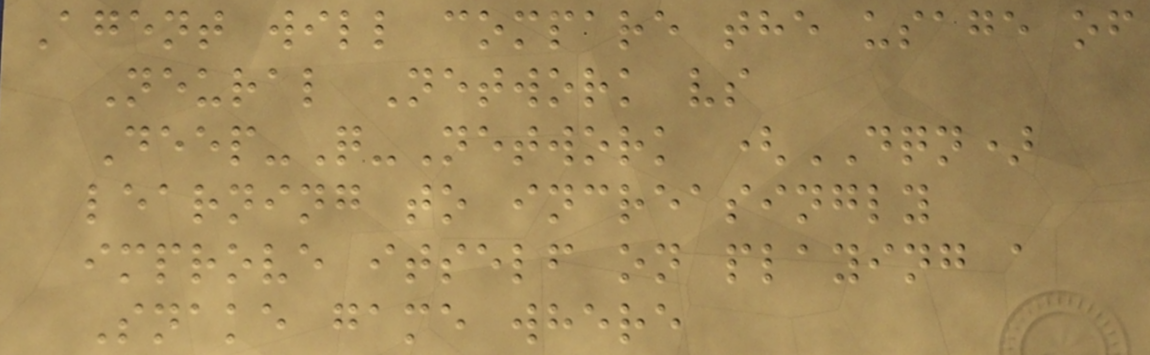Agent will compare the usage of
Neural Network vs
Deep-Q-Network (DQN)
learning to increasingly
improve itself on playing a
Snake game where
